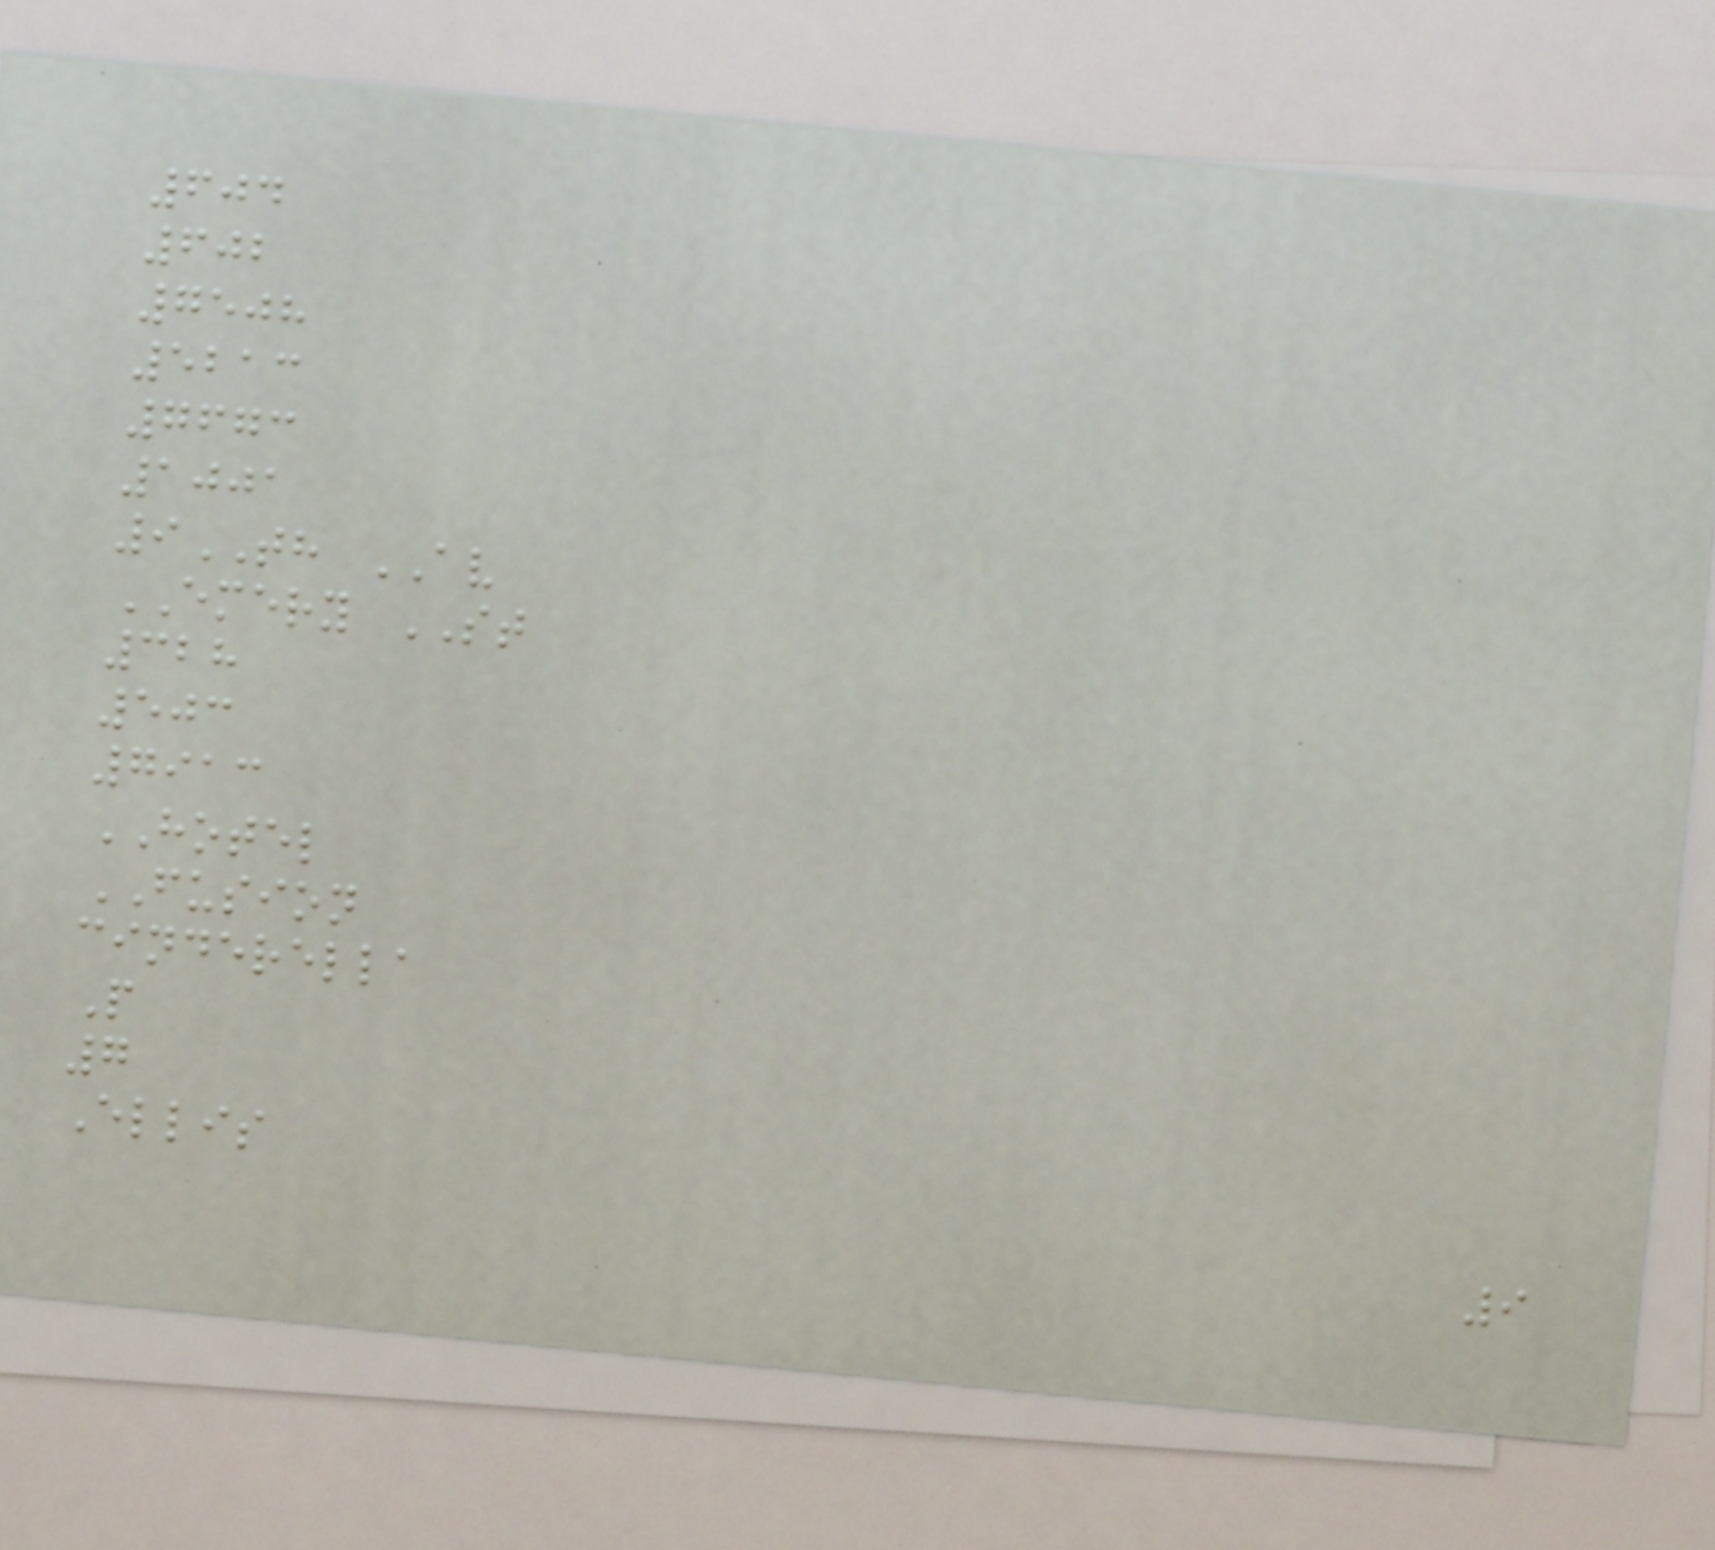604
602
7508
5213
7673
1001
9TH AV
EMERY ST
328
503
7913
HOTEL
FUSION
cinderella
P
7
Ellis
9
